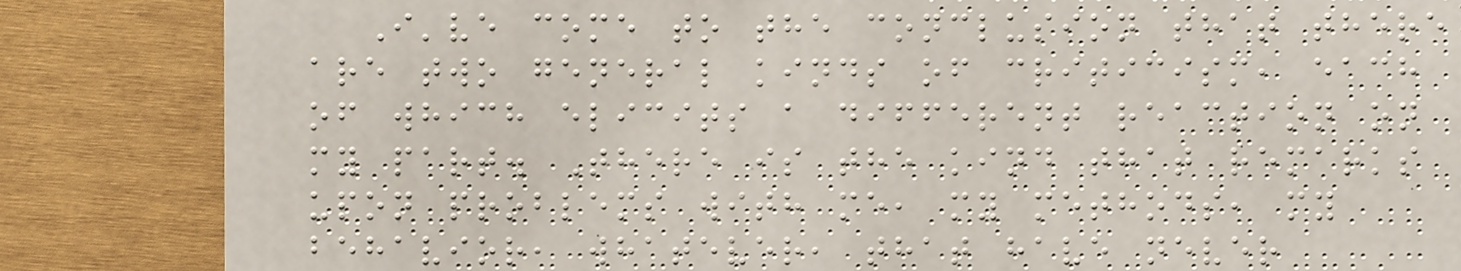I've come to the conclusion that there
are two general kinds of criticism, each
of which elicits a different reaction on
my part. There is the kind that remarks
upon problems with me, my methods, my
behavior, whatever, that have never
